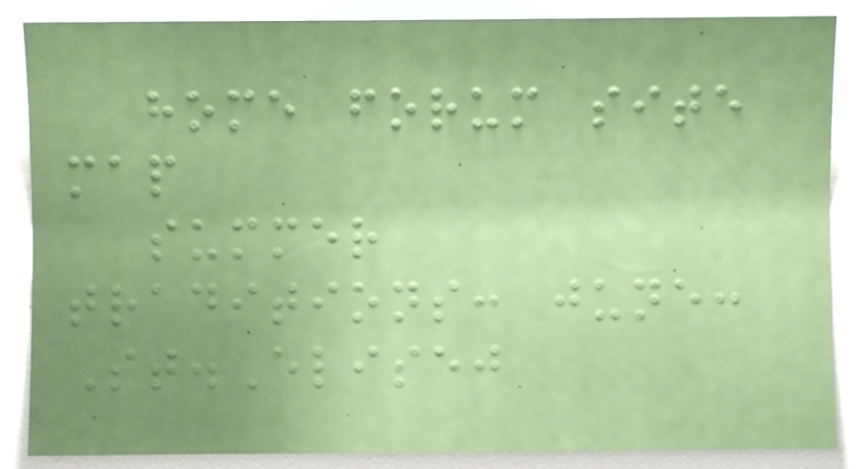home forum site
map
summer
traditions: june:
St.Elisej
